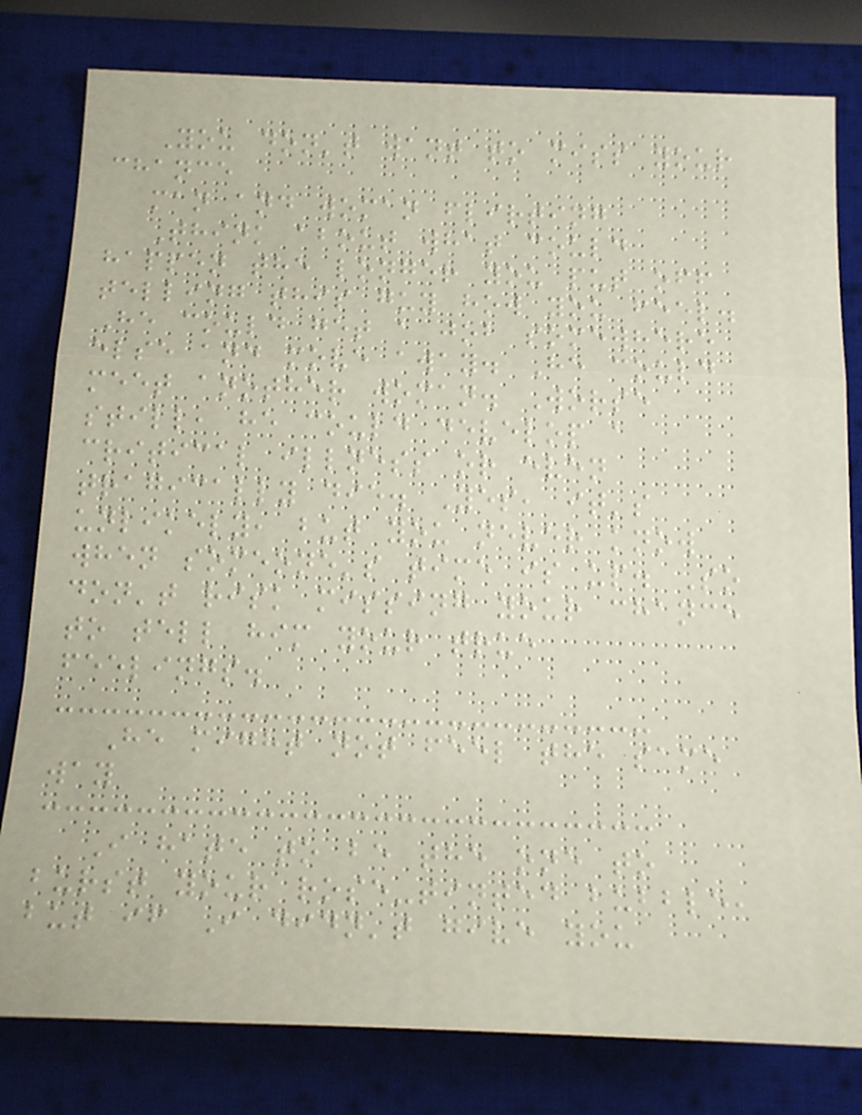You don't want to miss your
chance
man and woman flirting
Think about what could
happen the longer you put off
telling this guy how you feel.
He could get a job somewhere
else and move away. He could
meet another woman. Worse
still, he could develop a
critical illness or even
tragically die. Yes, it's
unlikely, but you never know
when someone's time is up. So
don't risk missing your chance
to tell him your true
feelings.
He might not feel the same
way
I hate to be the one to
burst your rose-tinted bubble,
but if I didn't give you
